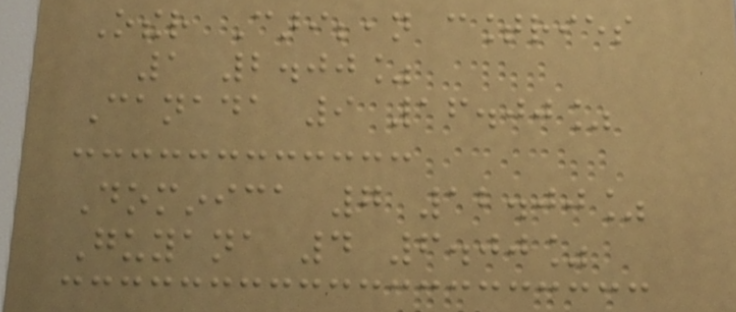Other Caribbean countries
1 2.00%
Canada 9 16.00%
Dominica 7 12.00%
Guyana 4 6.00%
